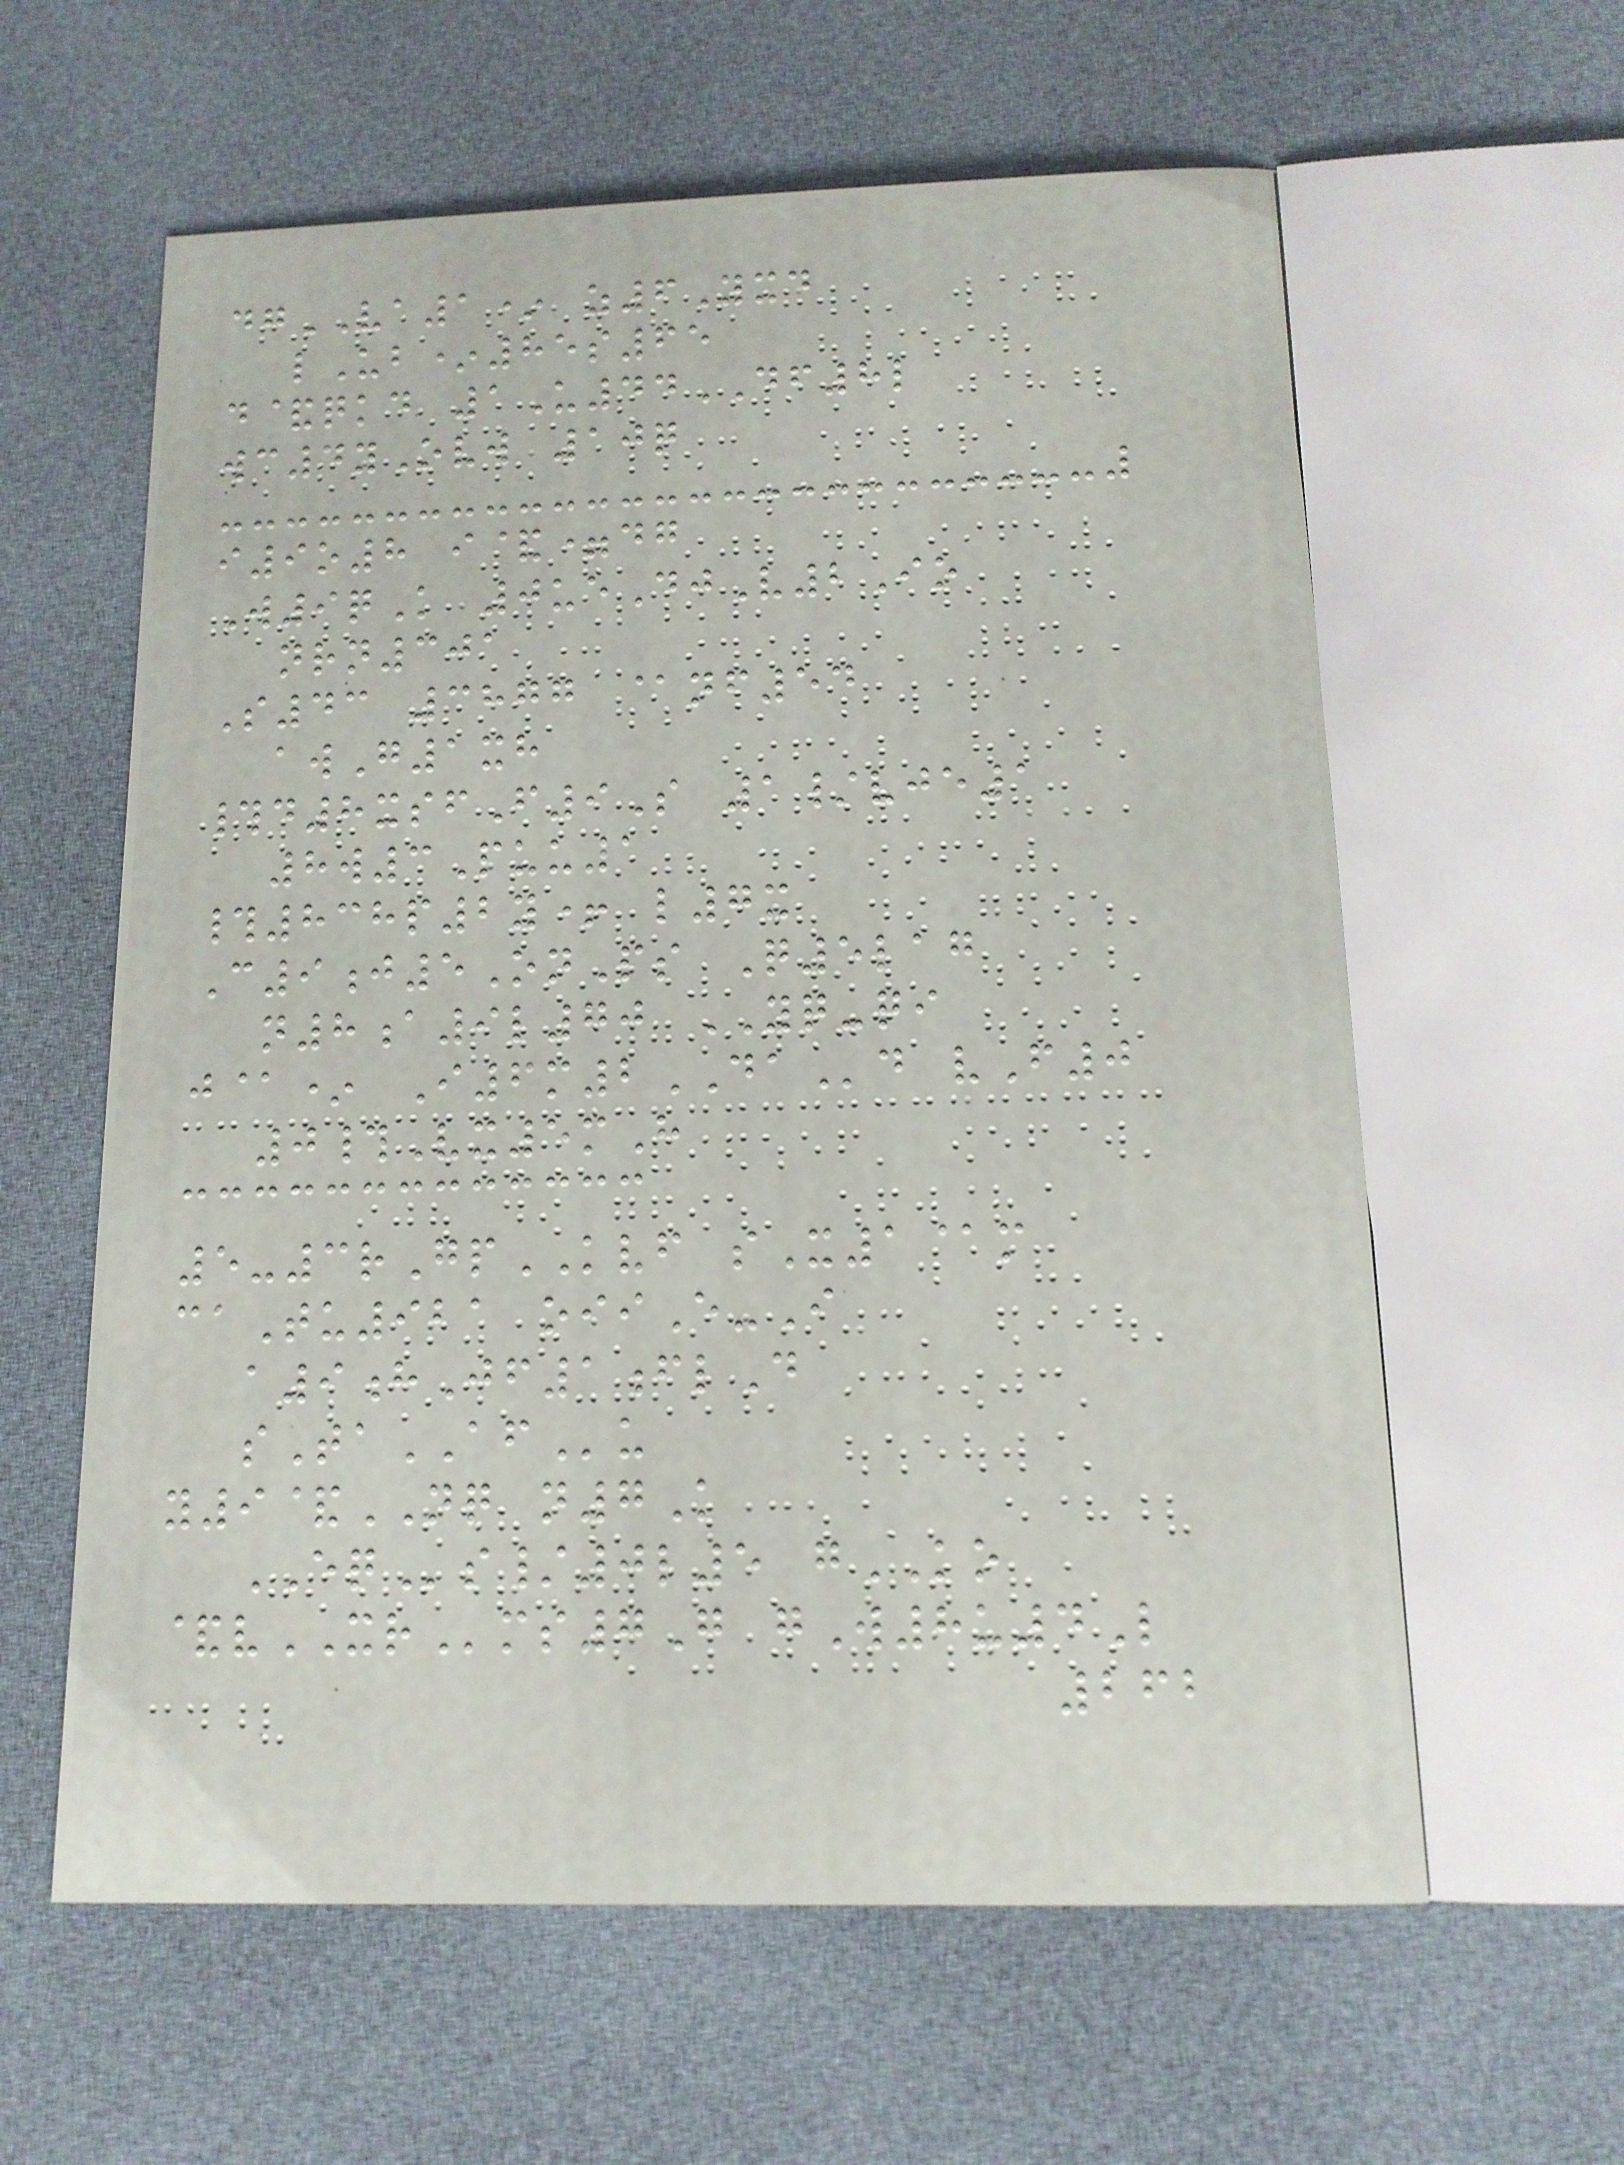dgVA1* z6Yxd
lUb*85s65
d&qkd 1U44DF8l
wc4yOvw 10q
i9o8 i&=dg
W9qK 0ueDjV2Io
nrn301
S43 3877 @nf54
awG1xh
#d8xsfF9S 1/vje1
8w3Puu1
#838p2y+ l7x
C9j5OnPs Q5lag
n8a9l70 YQ-qi
j@* I6m2DAd vF0
0#Vx5mH
5-3rGpKVF sX1@m
caTu921 oiiE-I
a9hJf1flD
sTaAFu
y9&NQ n7K
EQs/0l5 gKO
&vXRms7G gW8u4L
262
